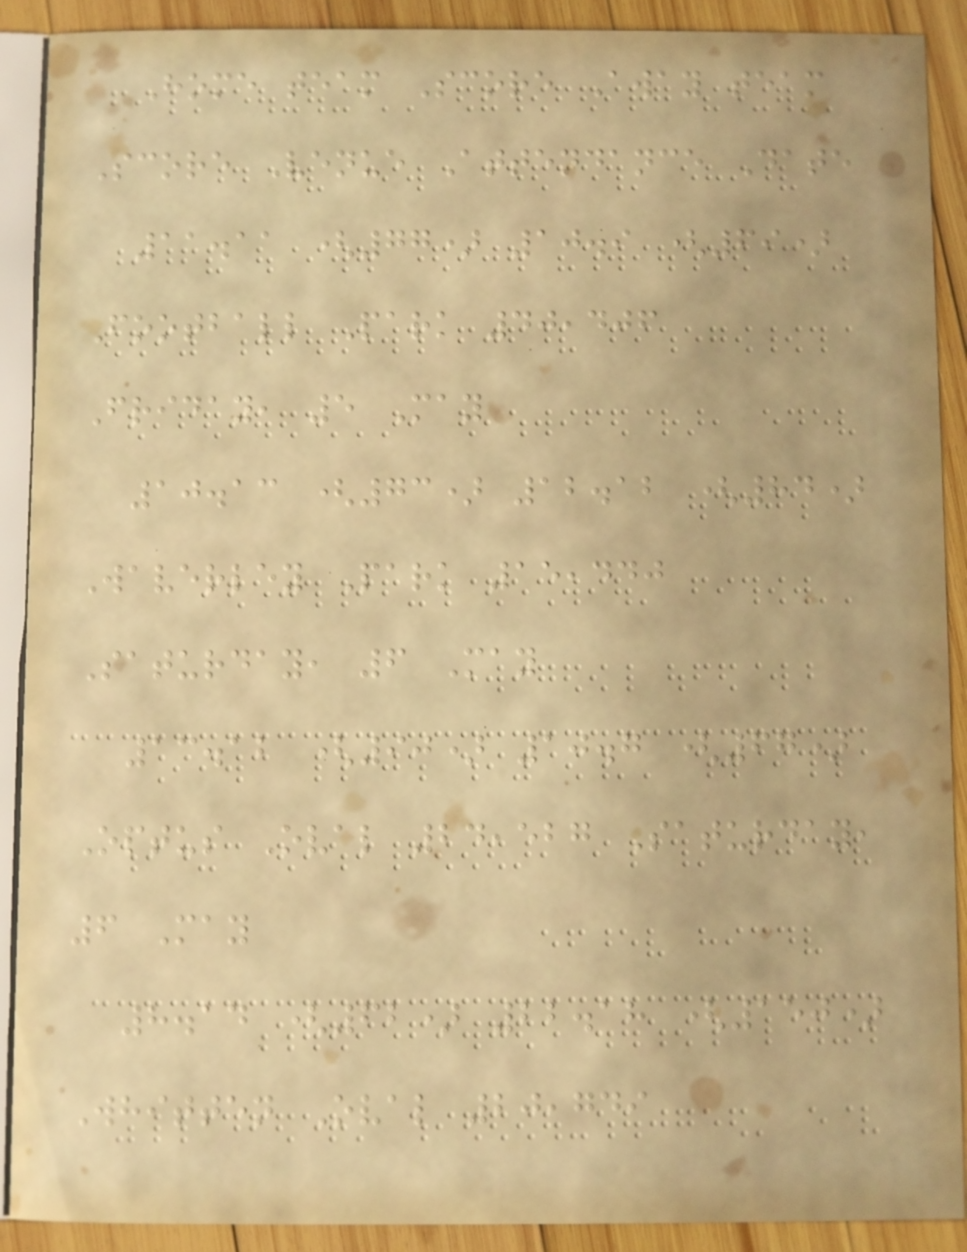Home team Score Away team
Score Venue Attendance Date
11.11 (77) 10.9 (69)
Football Park 40,406
Friday, 5 May
10.13 (73) 12.12 (84)
Waverley Park 15,440
Saturday, 6 May
13.12 (90) 10.7 (67)
Optus Oval 24,527 Saturday,
6 May
8.14 (62) 22.18 (150)
Whitten Oval 20,749
